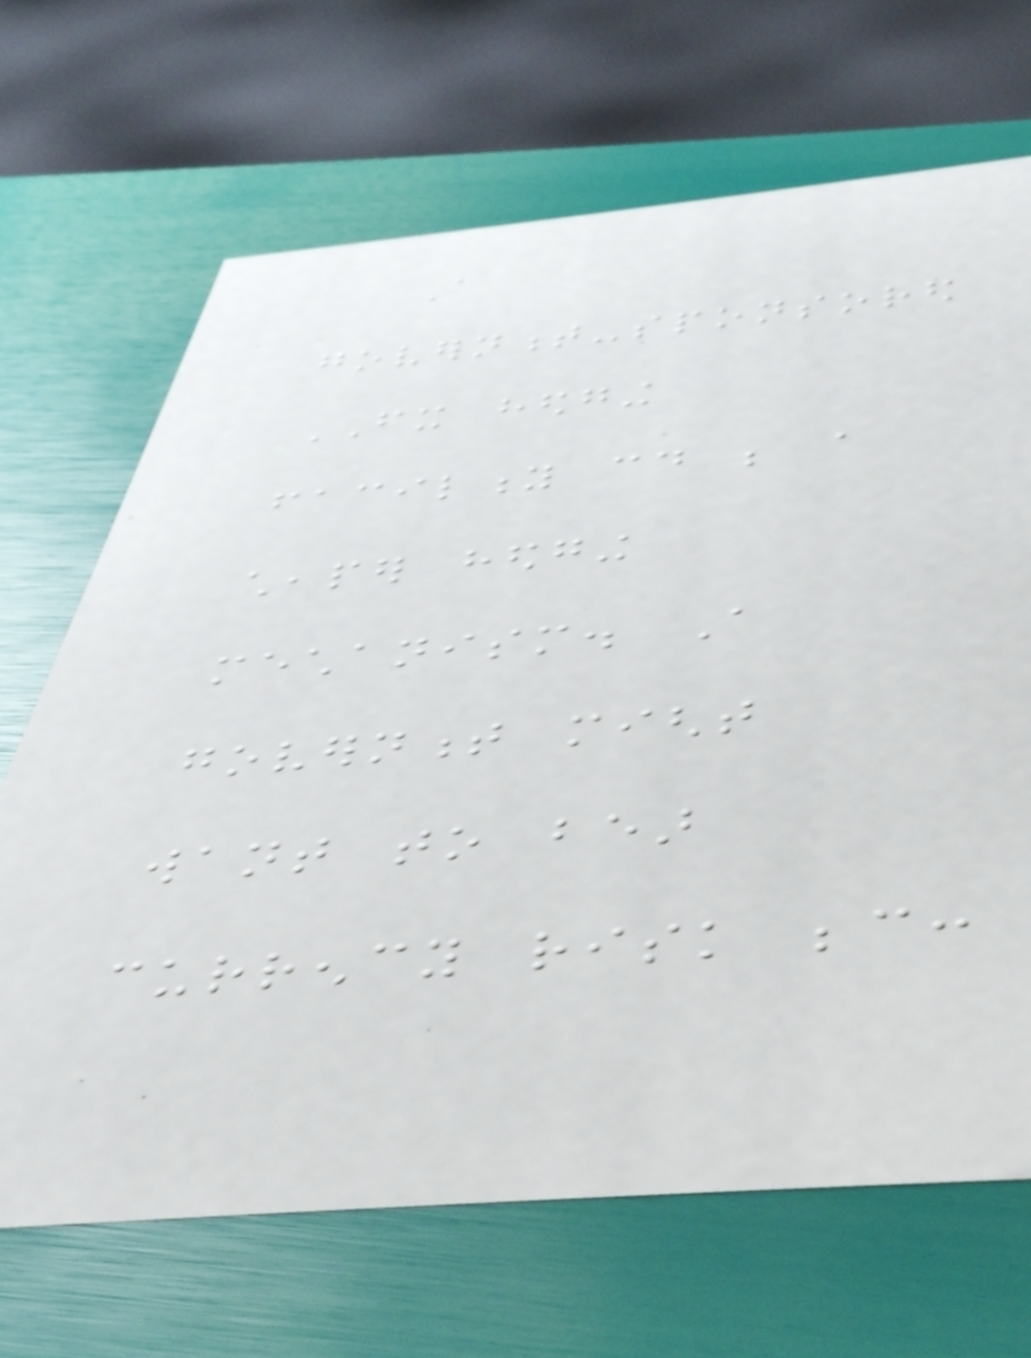A
government-sponsored
FX hedging
facility could be a
cheaper hedging
mechanism. A
government might
want to bear
currency risk because:
